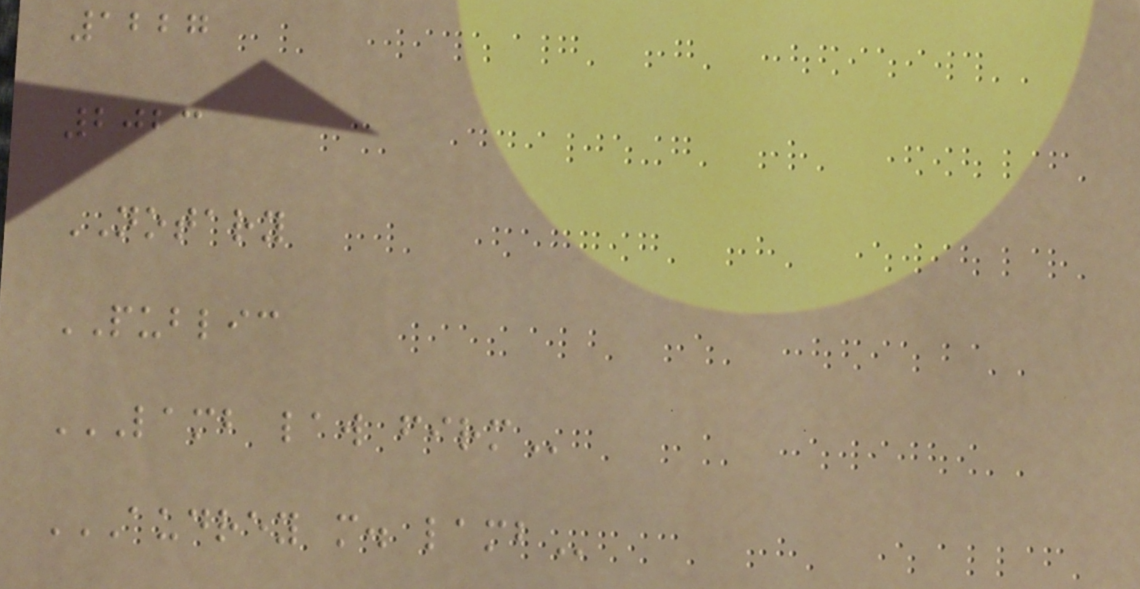1227
2023
NOTARY
PUBLIC
LAMB LAW FIRM
AUDREY M. LAMB
